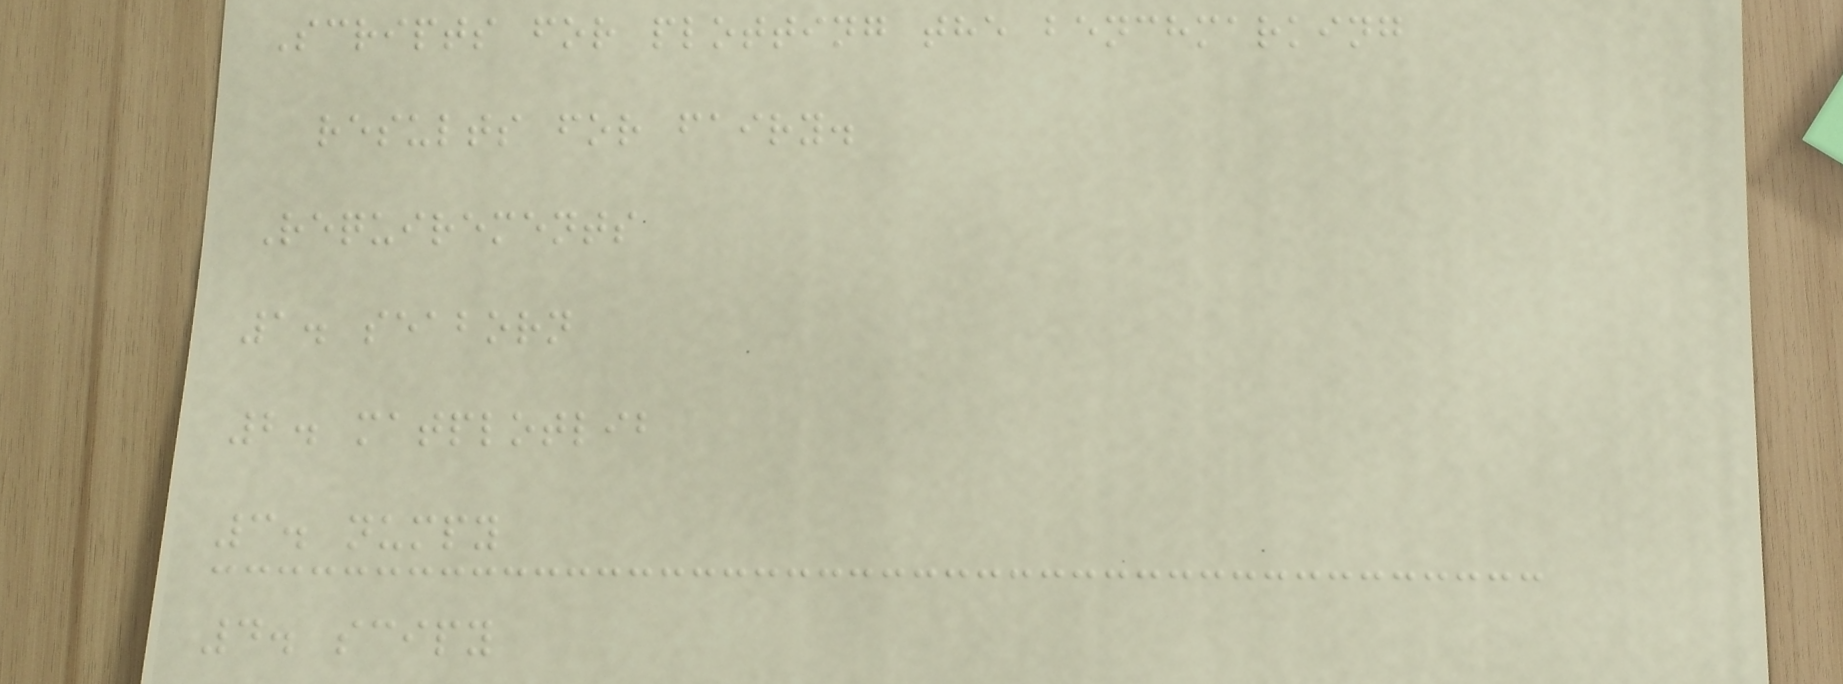Scripts for plotting the benchmarking
results for fairy.
Requirements
1. seaborn
2. matplotlib
3. numpy
4. scipy
